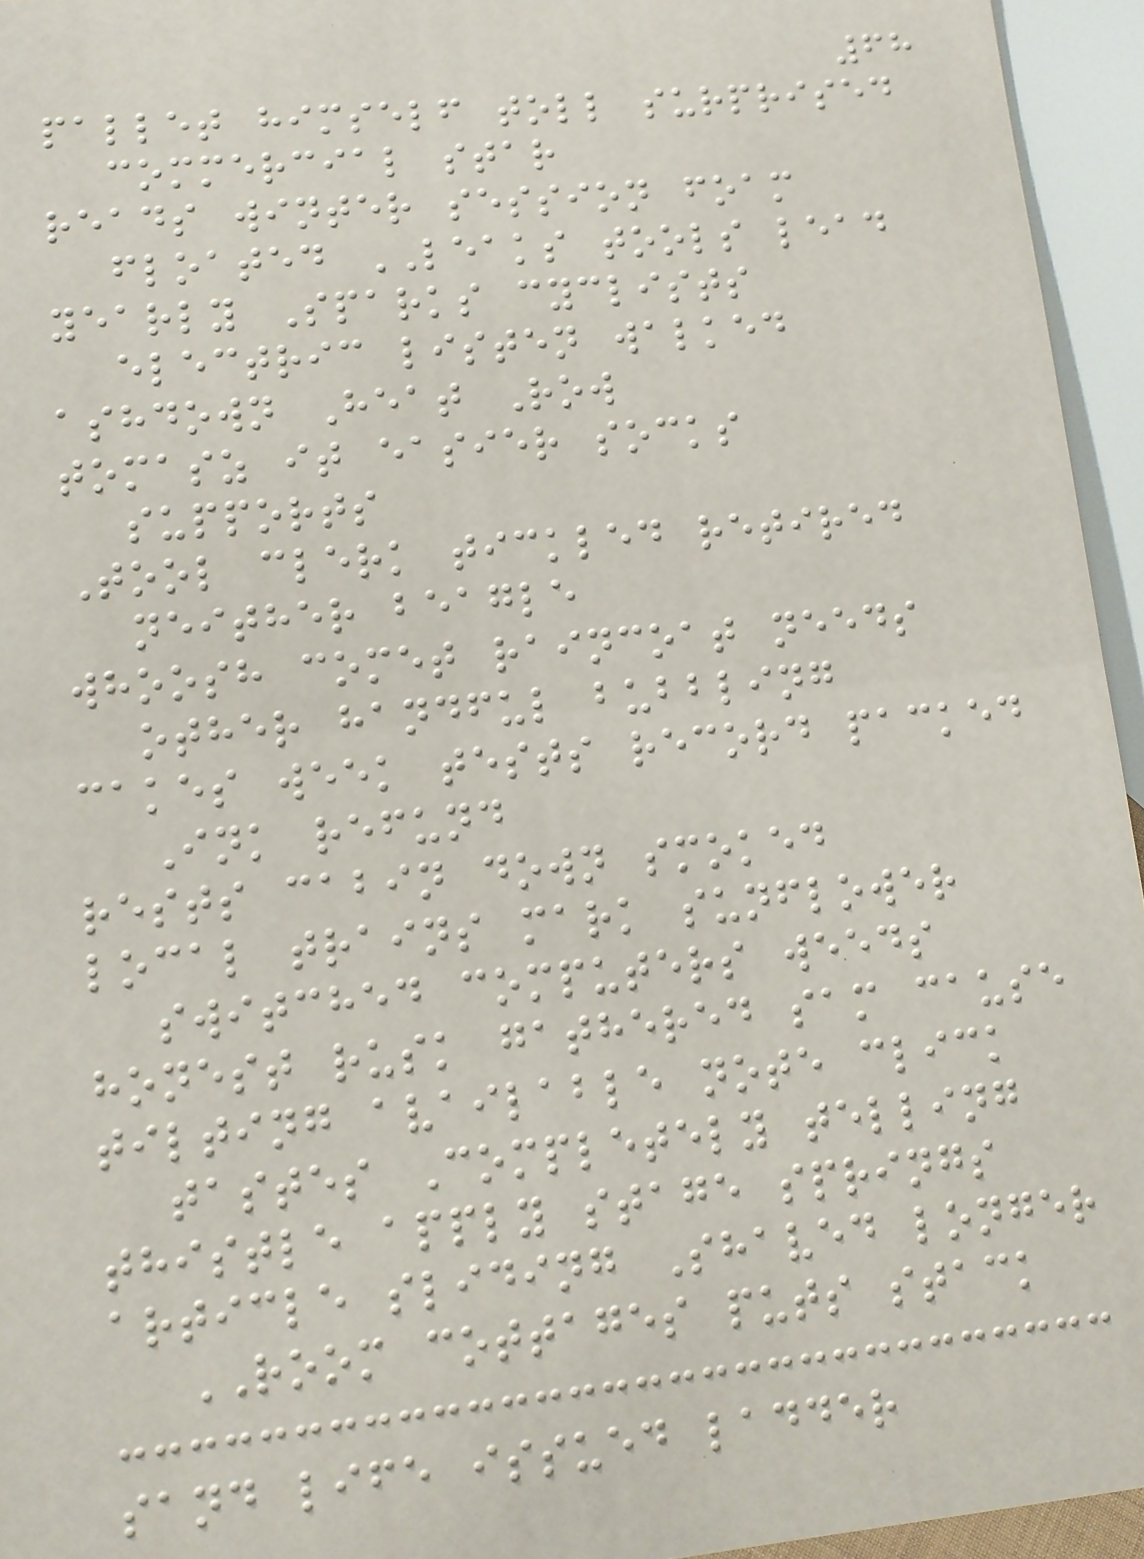68
pallet himself toll surprised
commercial star
reads winter session foam
floated LEAKS tools lead
yearly Sparks cyclists
electric listen walked
ashdown Heat Row
tomasz it easier socks
supports
Tool clerk tickled retired
neither beagle
whoosh comet raincoat needs
other handful bubbling
cakes week tests record packed
Ink refund
rests cabin down smoked
local trains mark sunflower
switched computers weeds
honest rusk gathered sam cause
tilting available note click
tastes Completely telling
thistle apply stage springs
article sliding Shaved longer
ROOM cottages puts stack
sand life issued ladder
